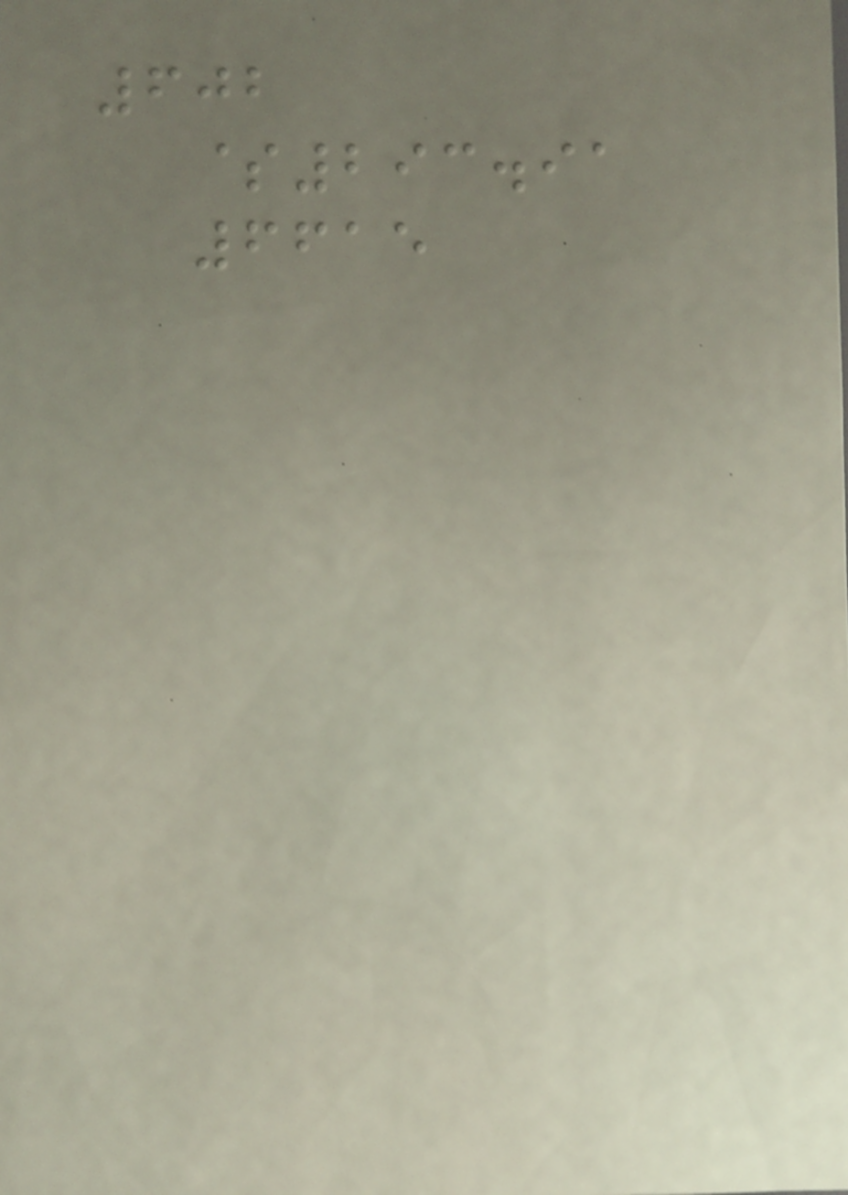602
$293.91
6615
